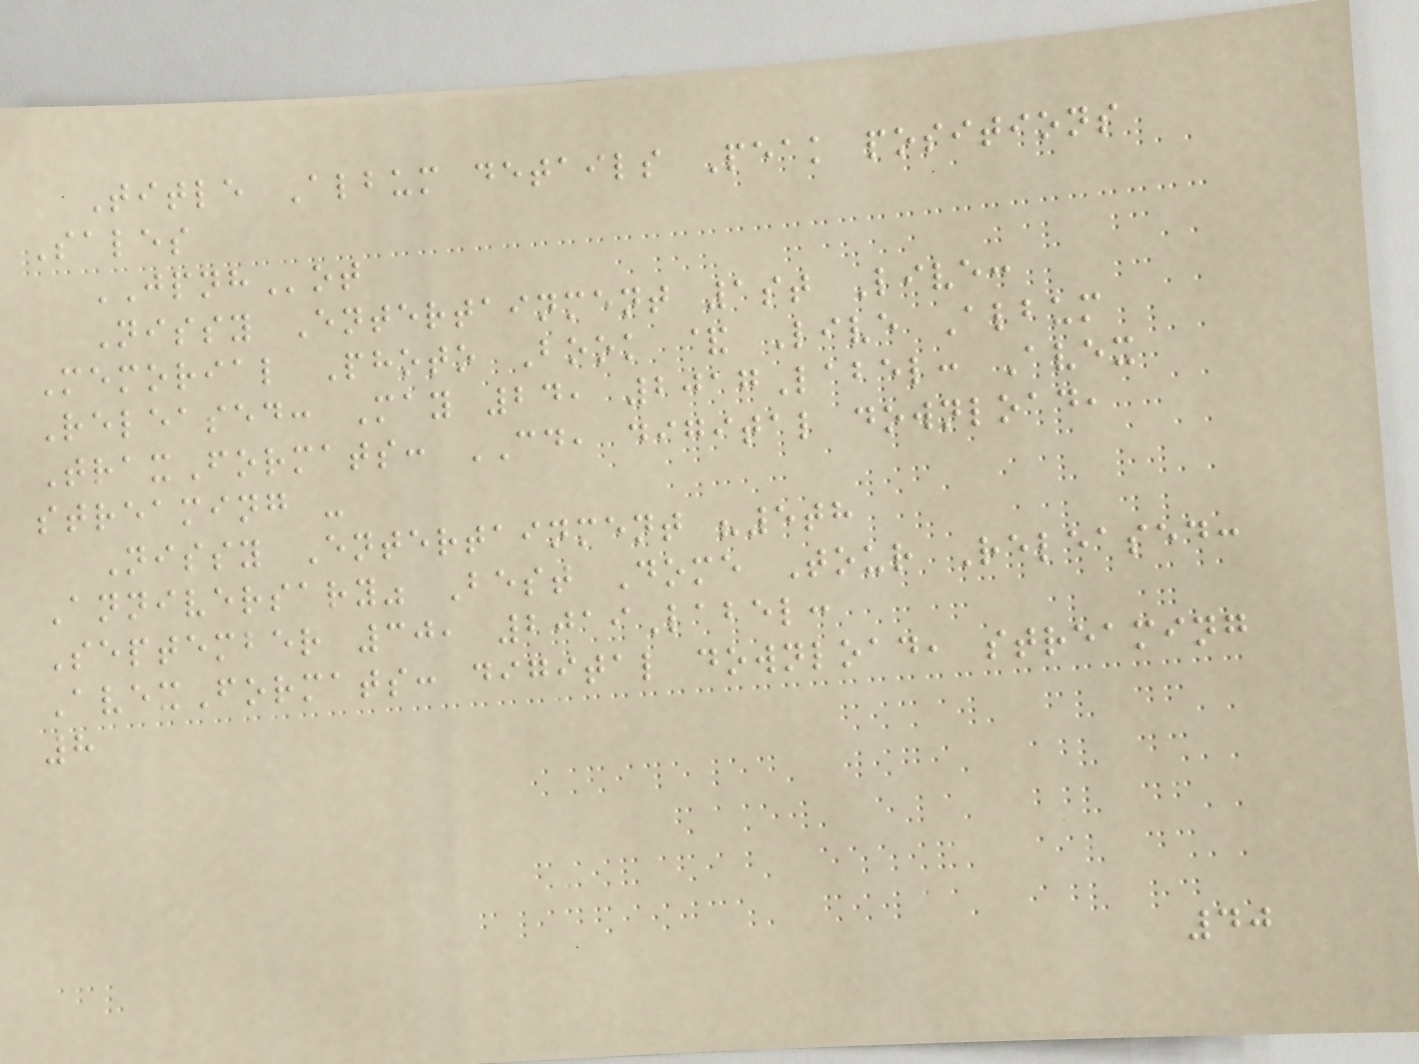Title Album details Peak positions
Sales
JPNHot
Nissy Entertainment 1st Live:
Memorial Photo Book & Live Album
Released: May 24, 2017Label: Avex
TraxFormats: CD, digital download,
streaming -
Nissy Entertainment "5th
Anniversary" Best Dome Tour Released:
September 30, 2019Label:
AvexFormats: digital download, streaming
8
40
